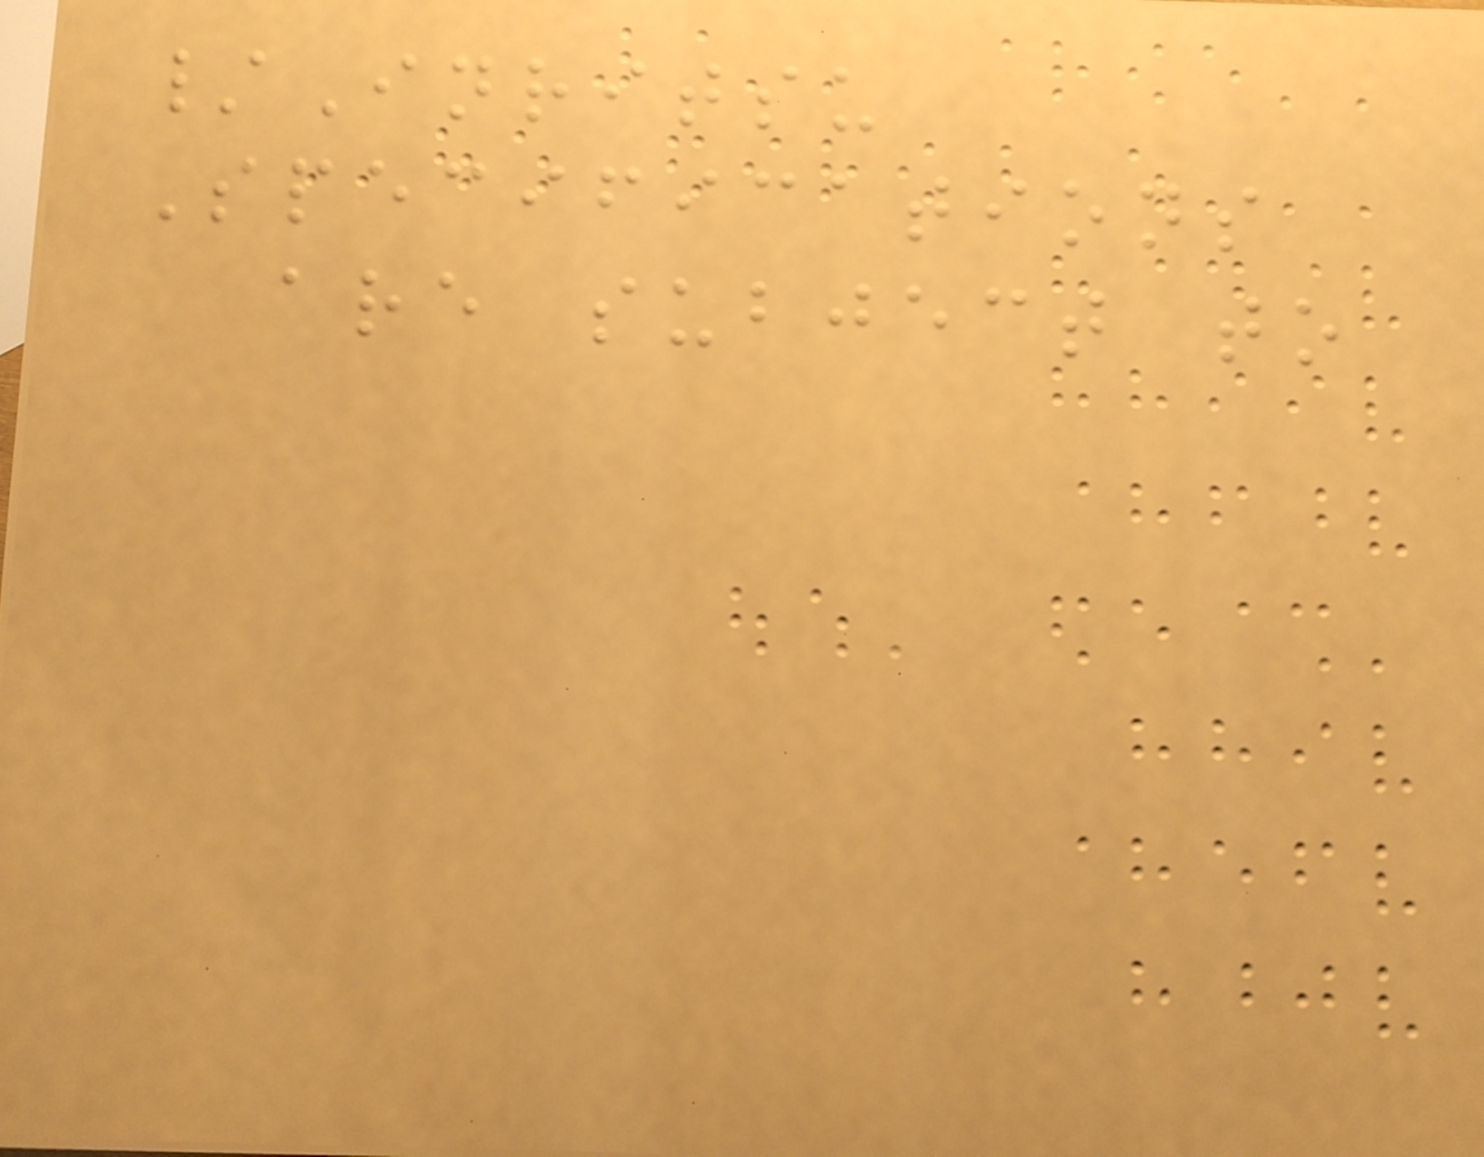/Inritsu
Specifications
are subject to
